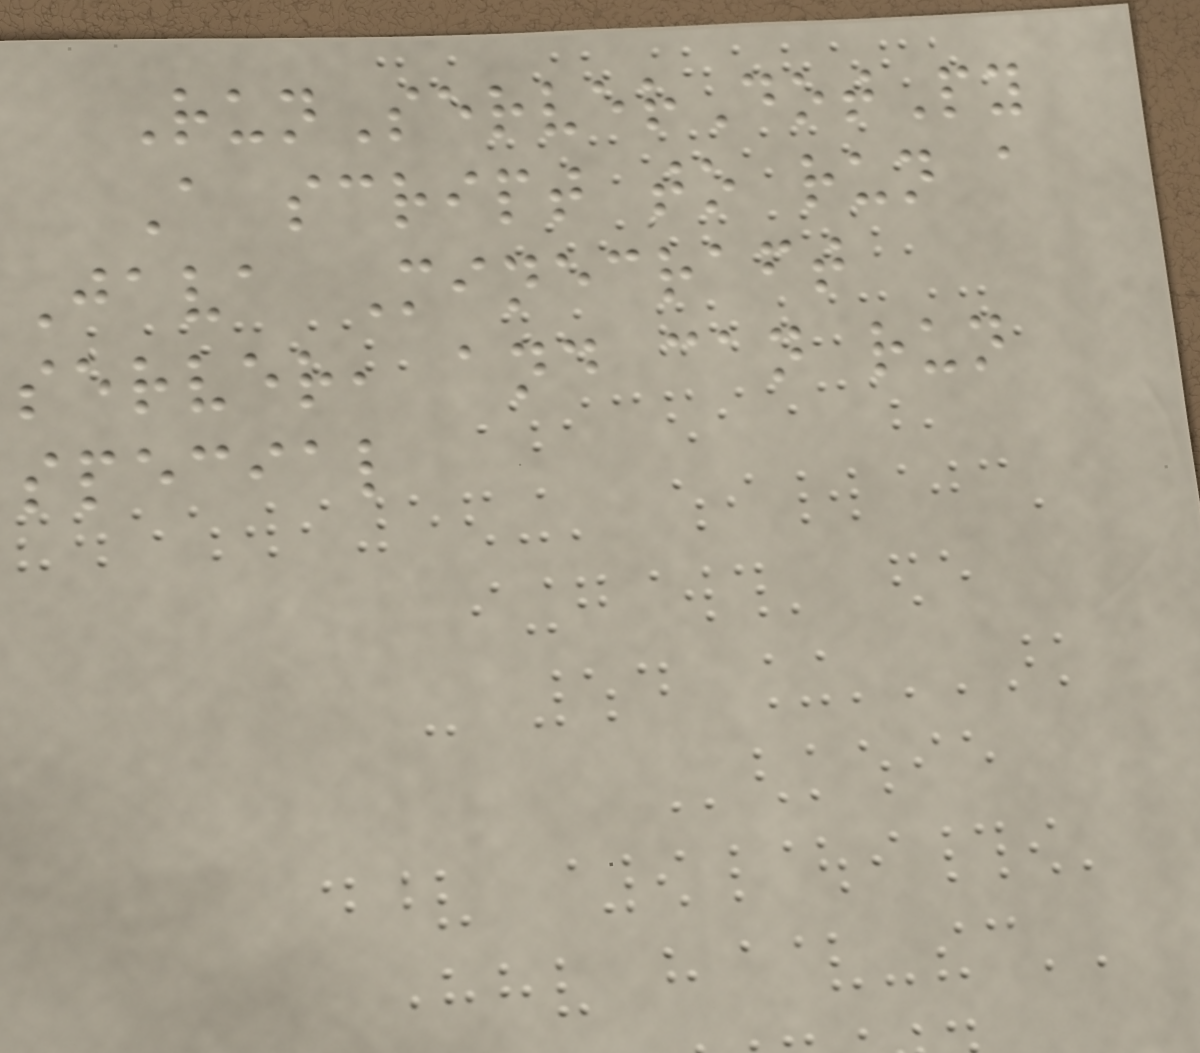RunServerDotPy
A script to run a
Java Minecraft
server, and can run
special
